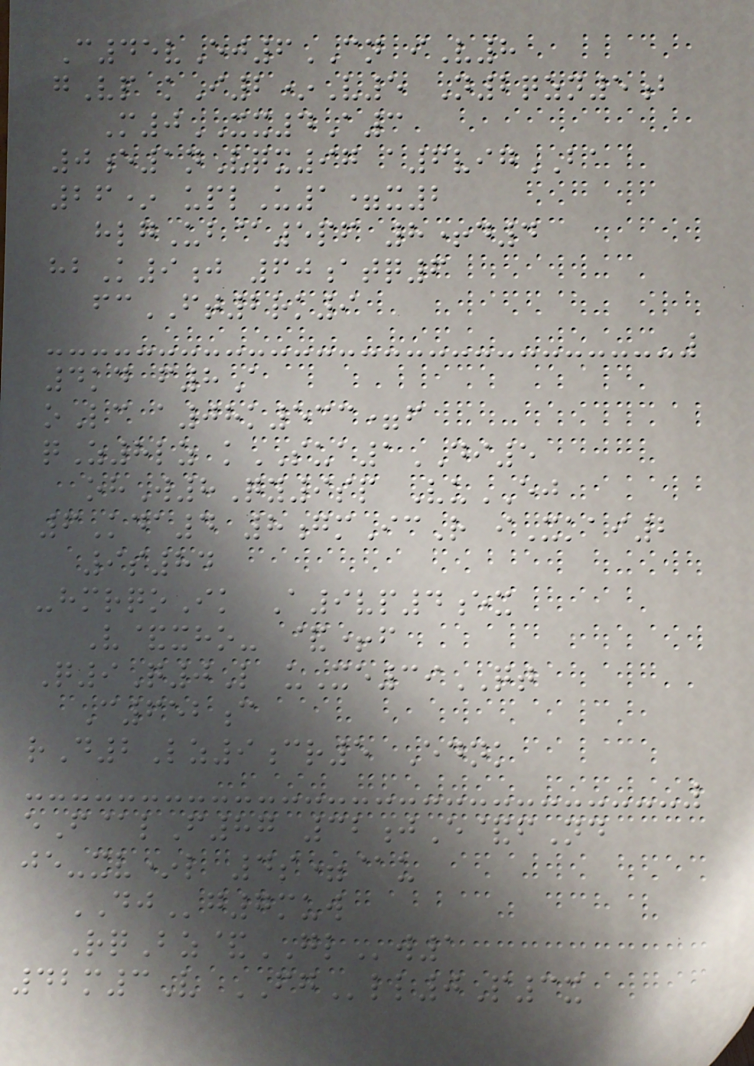C45vEj6CN iV8
gVp kI2*V5 N2qzn5b
M0XX4A3
0e1nVqx97 a6vigBA
26* uplU1=x2
hlgUb@5pf 8+d4
hbK9j 60atq6
fcFT2rk9
4kd f8A
oLc a08k533=f
qZ8lz kSUA1DI5
ohW8Qy9sp VuEJ
6Kda4 8gmIcR iXkai2
9s84
-hmrqoIk A9vp4ex
V&xho- &+f
Q9Q0L uXe39QT
C652c
rD2Lz9cr5 Ednk
eF@lF87 32jE&fNd
je-xv*l 4s=@u
DJg7muw
RqBz&GLw1
42m3V FGll0P3x
